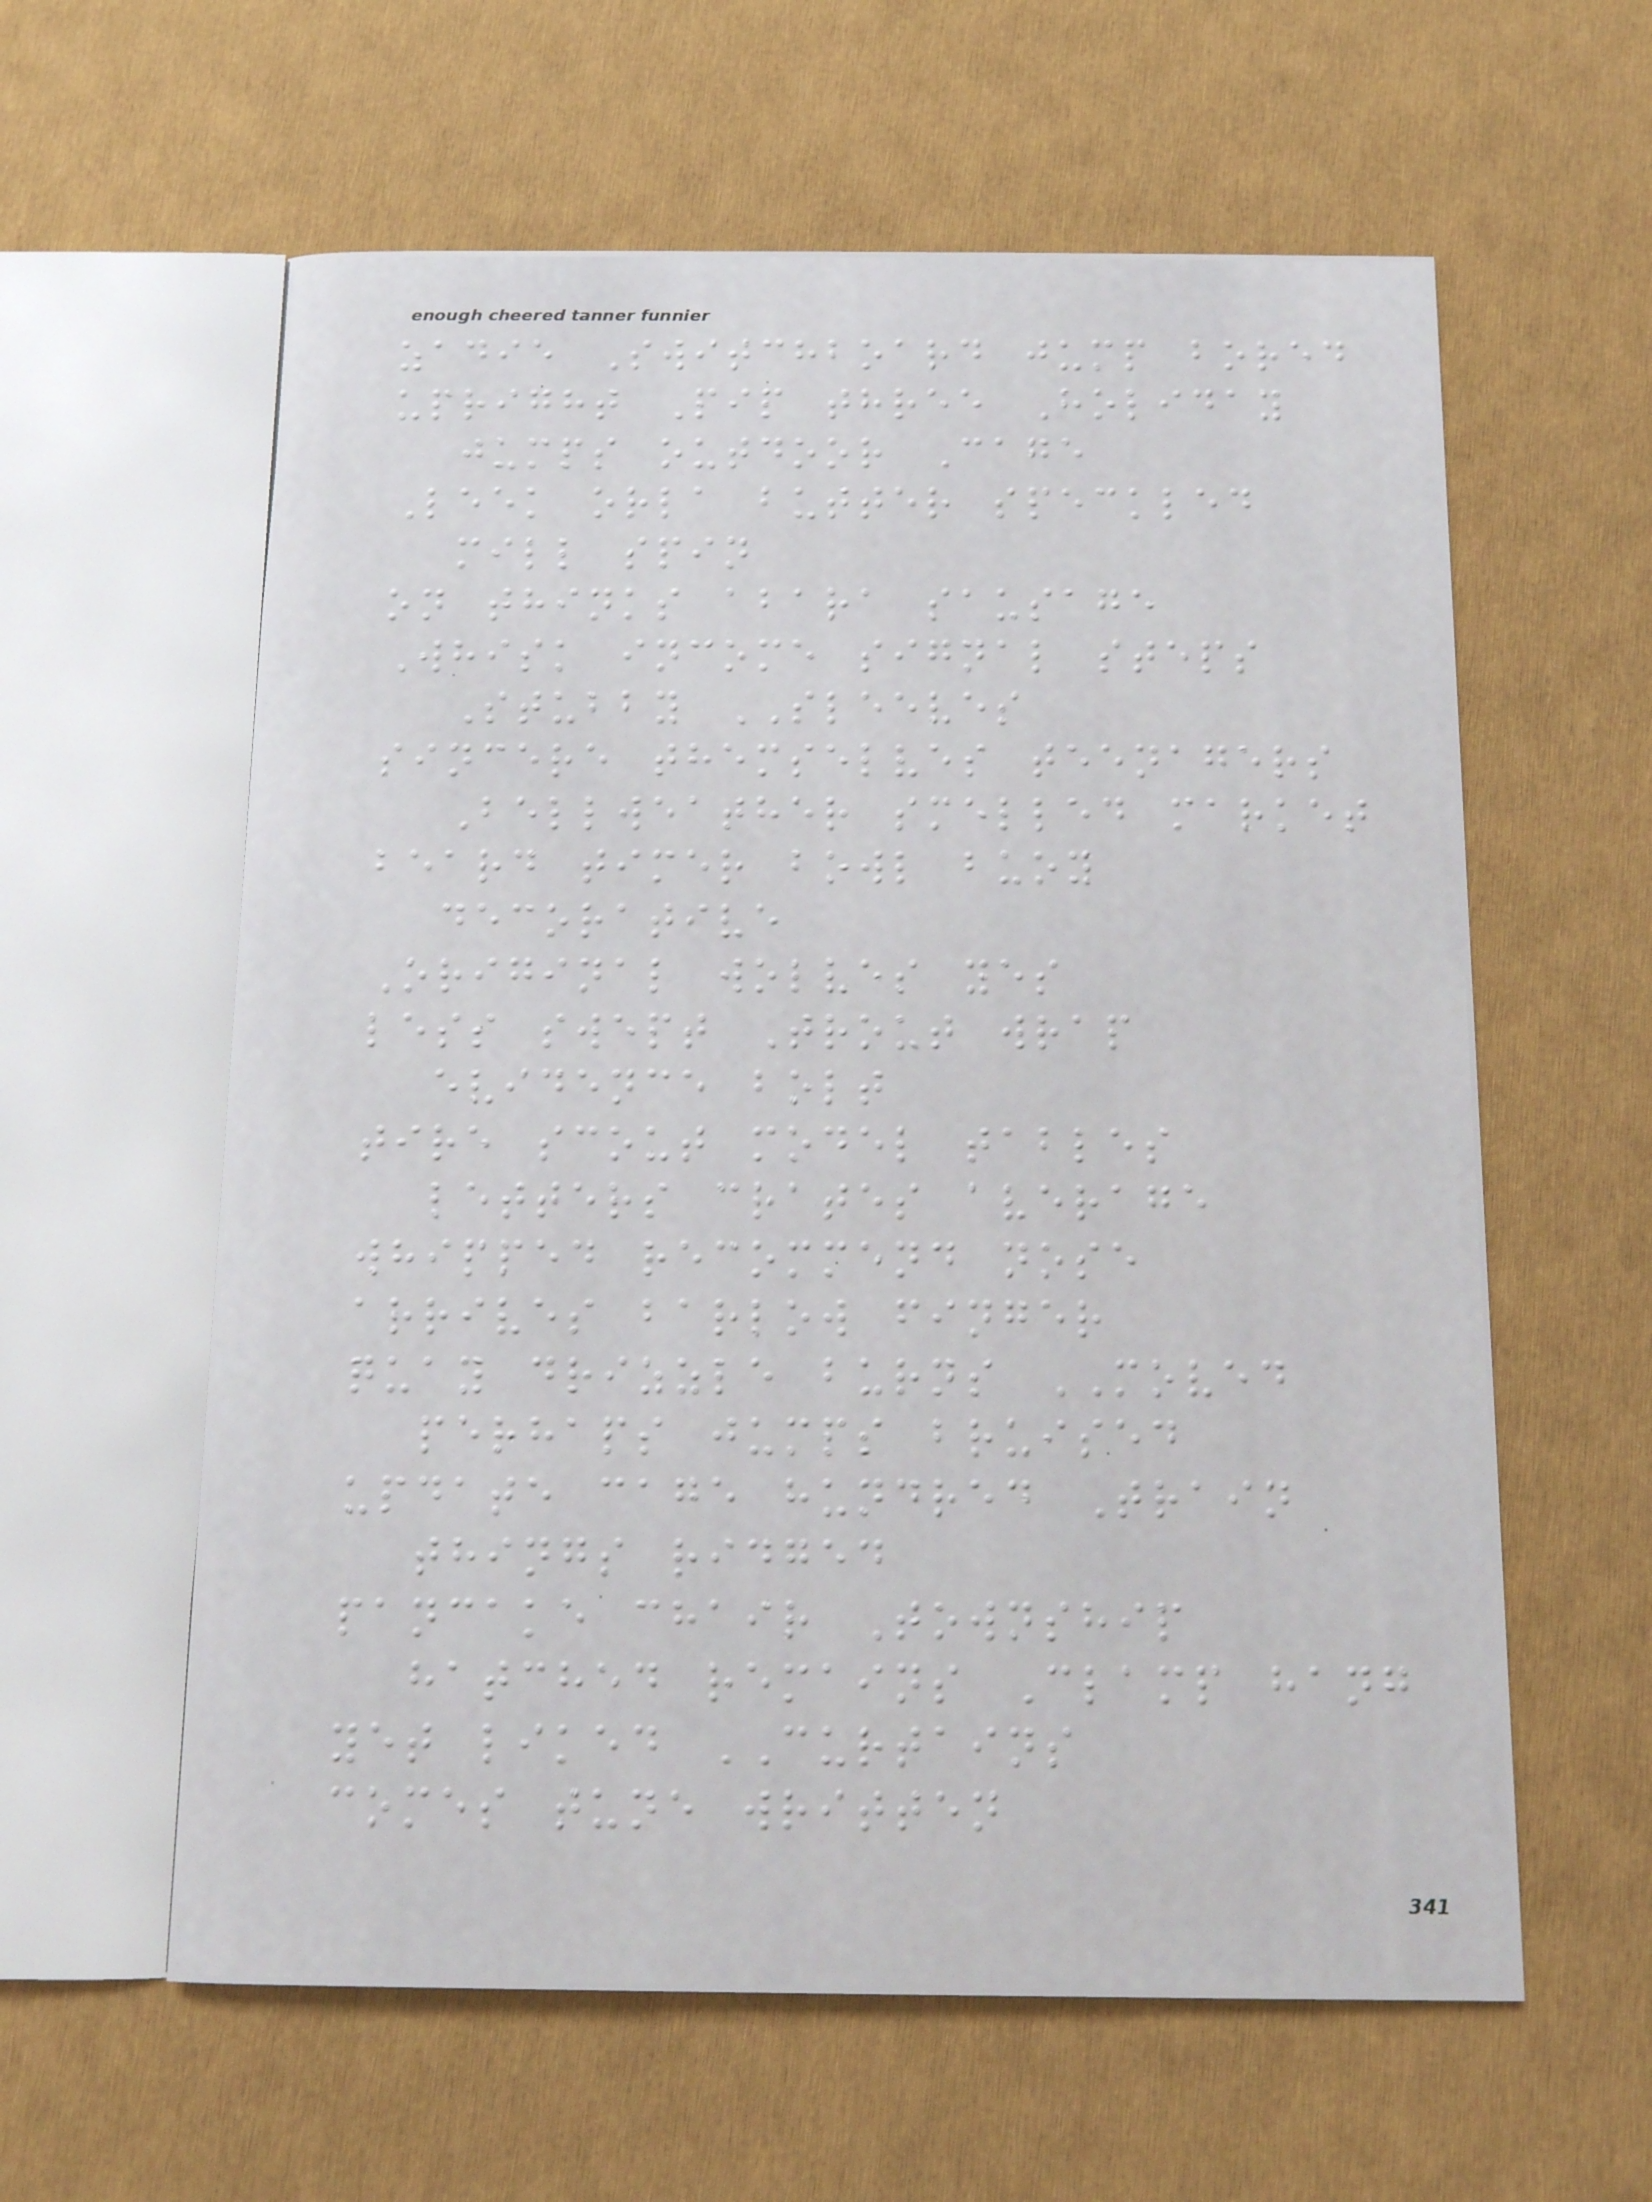zadie Switchboard jump bored
upright Pip three Holiday
jumps outdoor Cage
Leek orla butter speckled
mill spin
on thinks abara sausage
Whisk income signal steps
Stubby SLEEVES
sincere themselves teenagers
Bellweather smelled market
beard timer bowl buoy
decorative
Original wolves yes
less swept Trout wrap
evidence bolt
tire scout model tables
letters crates average
whipped recommend nose
arrives barlow finger
quay drizzle burns MOVED
perhaps jumps bruised
update cage hundred Train
things ridged
pancake chair Township
hatched remains Clamp hang
yet liked CURTAINS
comes tune written
